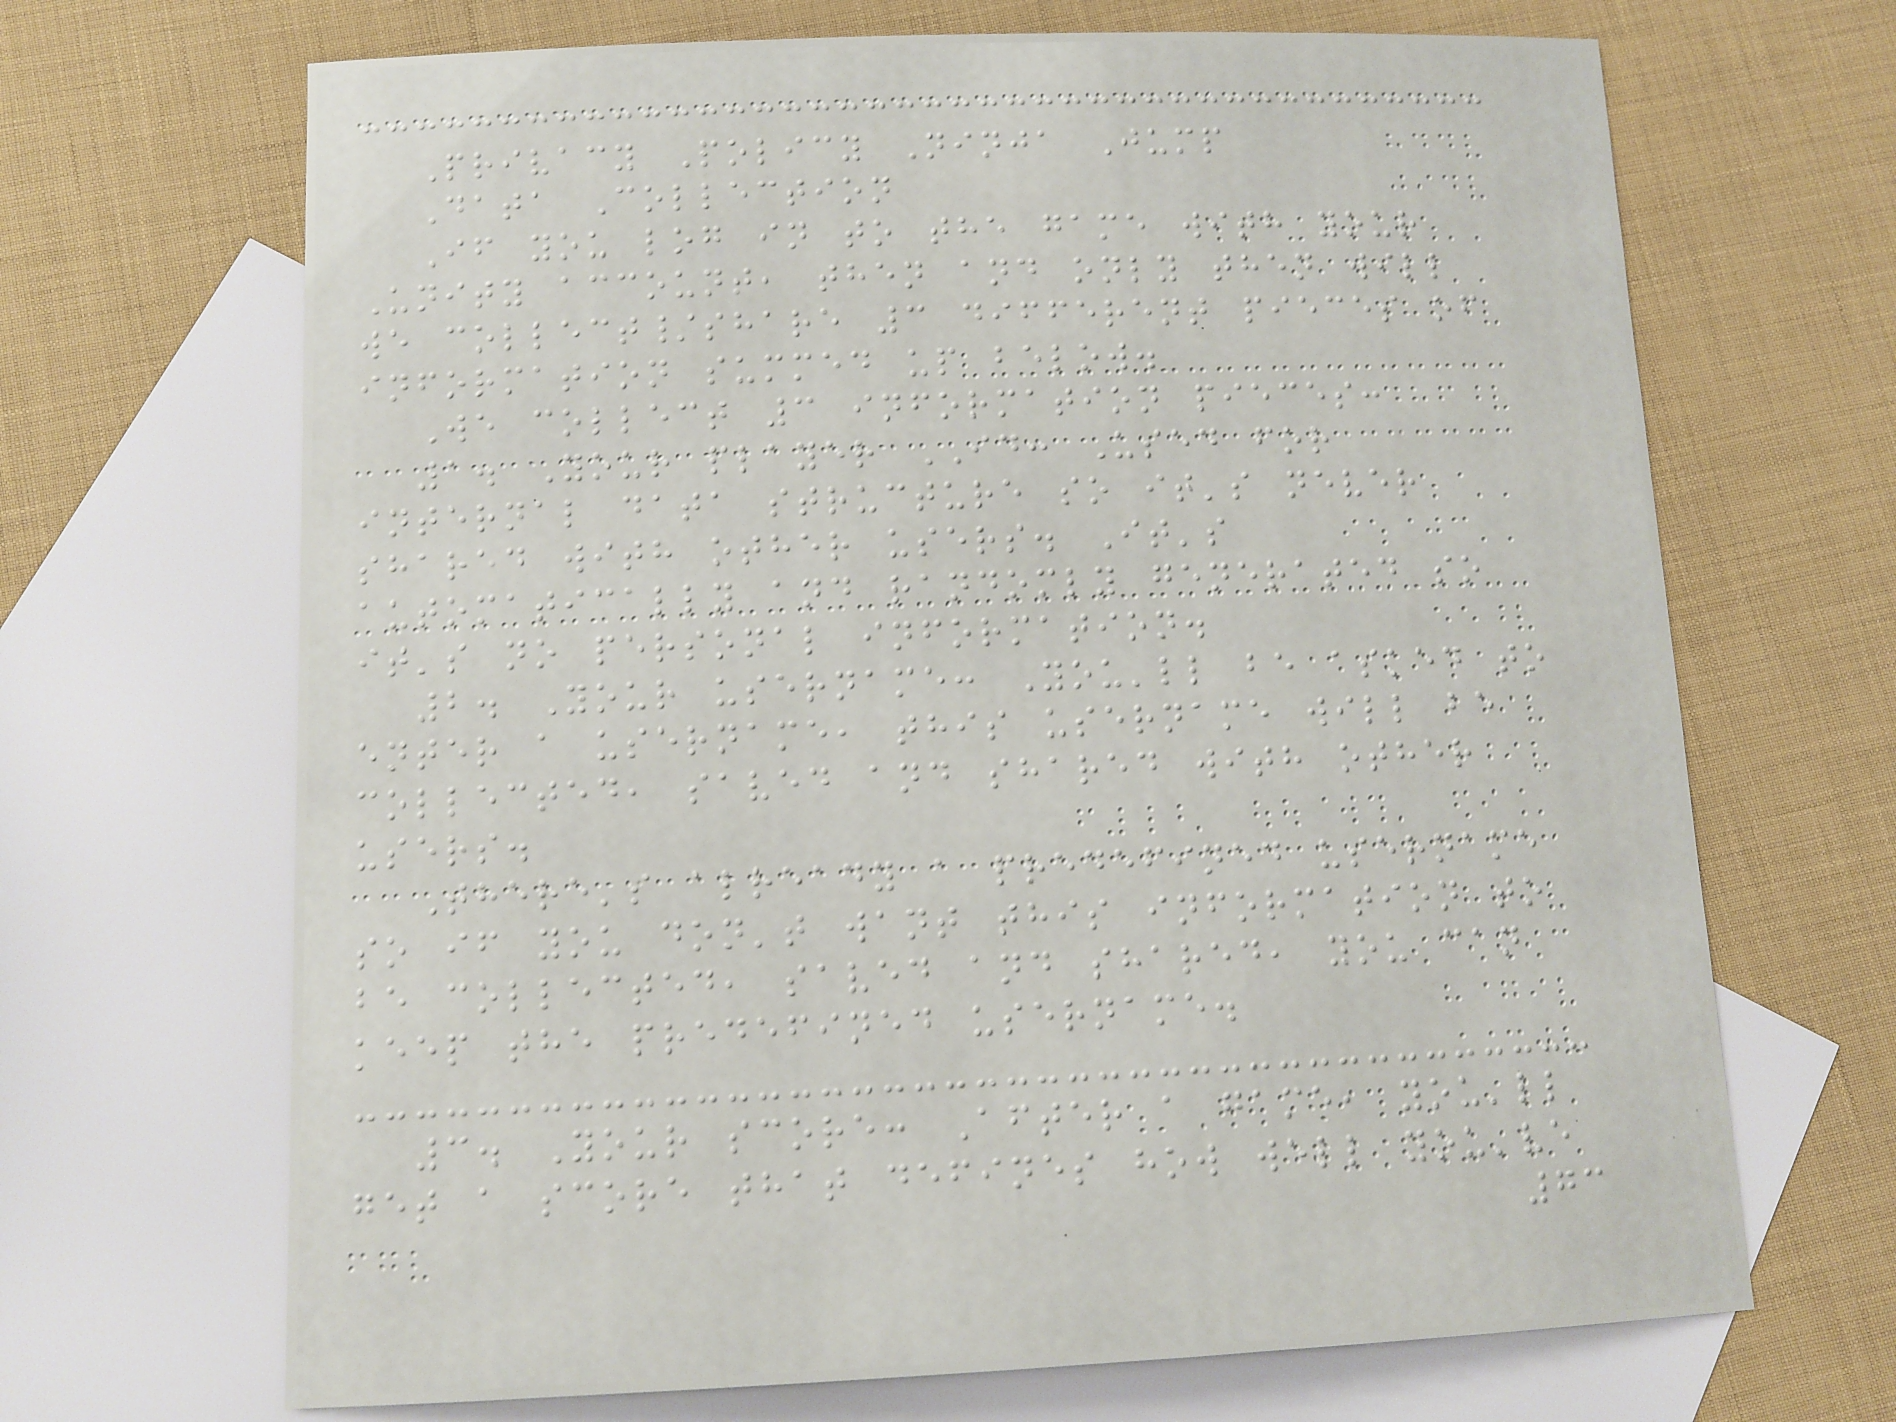Privacy Policy Ninja Jump
Data Collection
If you log in to the game with your
Unity account, then and only then will
we collect/share 3 different pieces of
information summed up below.
We collect 3 information pieces:
1. Your player ID: Used for
internal data structure so it's never
shared with other users. It's
automatically and randomly generated so
it's no personal information.
2. Your username: You'll be asked to
enter a username, this username will be
collected, saved and shared with other
users.
There's already a predefined username
so if you don't want this information to
be collected, saved and shared, you can
keep the predefined username.
3. Your score: After a game, you'll
get a score that defines how well you've
73
